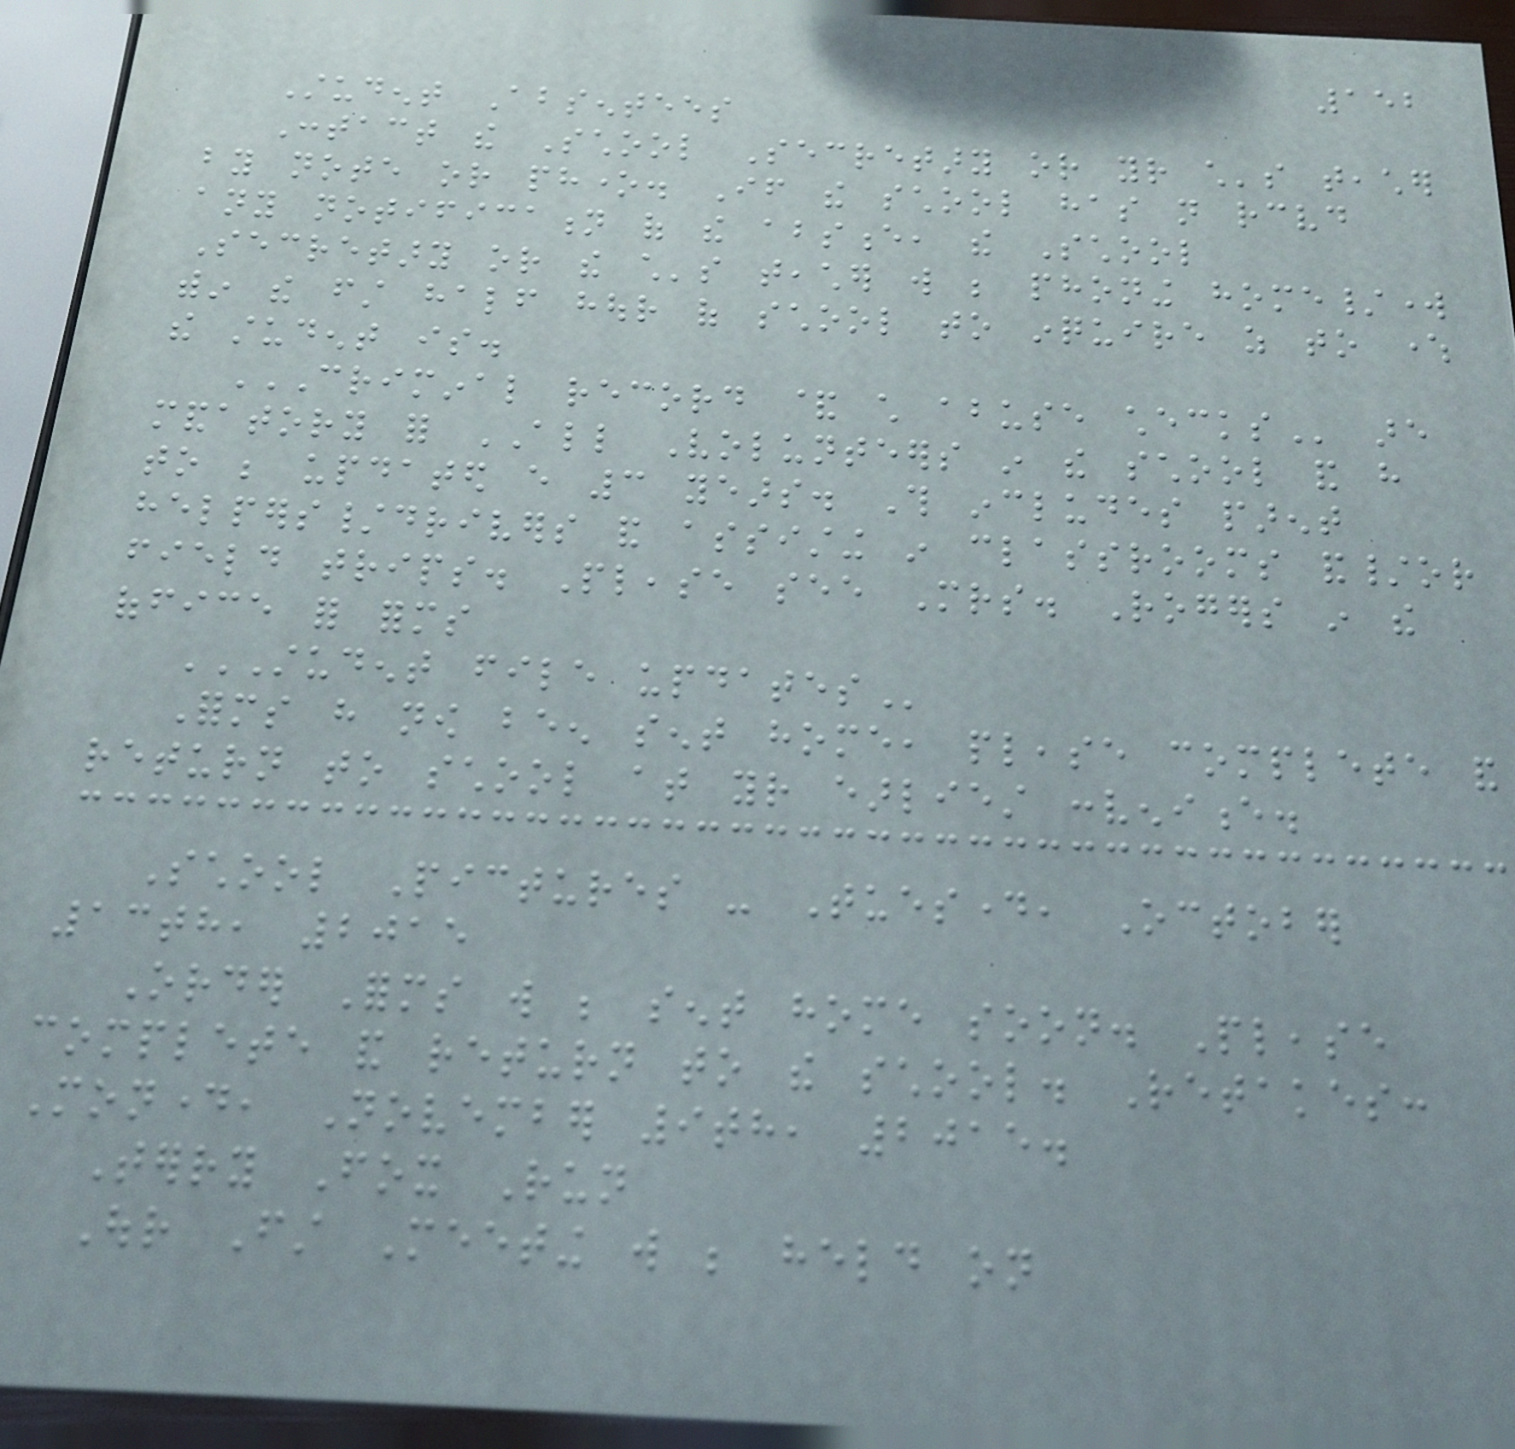152
Student Absentees
Contact the School Secretary or your child's teacher
by note or phone. If the school has not received
any notification of the absence, the School
Secretary or the child's teacher will be phoning home/work
within the first half hour of school to inquire as to where
the student is.
CRIMINAL RECORD & CHILD ABUSE CHECKS are
mandatory for ALL Volunteers in the school and have
to be updated every 3 years. This includes parent
helpers/drivers and assisting in classrooms and/or
field trips. Please see Mrs. Rogers in the
office for forms
STUDENT FILE UPDATES
Forms have now been sent home, please complete and
return to school at your earliest convenience.
School Pictures - Tuesday, October
13th, 2015
Order Forms will be sent home soon. Please
complete and return to the school. Retakes:
Monday, November 9th, 2015.
Terry Fox Run
Our First Meeting will be held on
